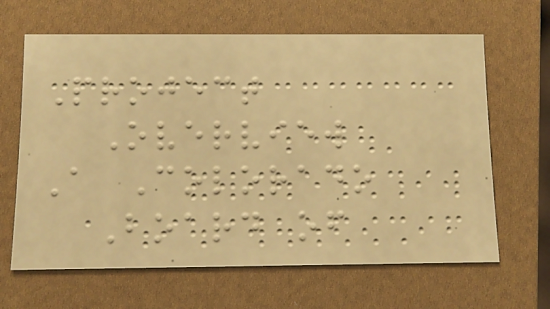Project
Overview
A Colorado
Board of
